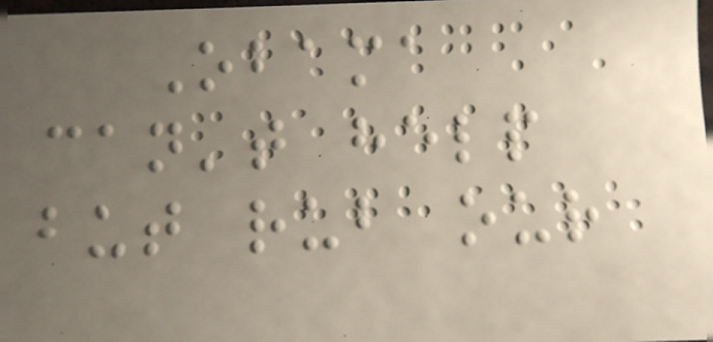Obama
can't help
but rub our
